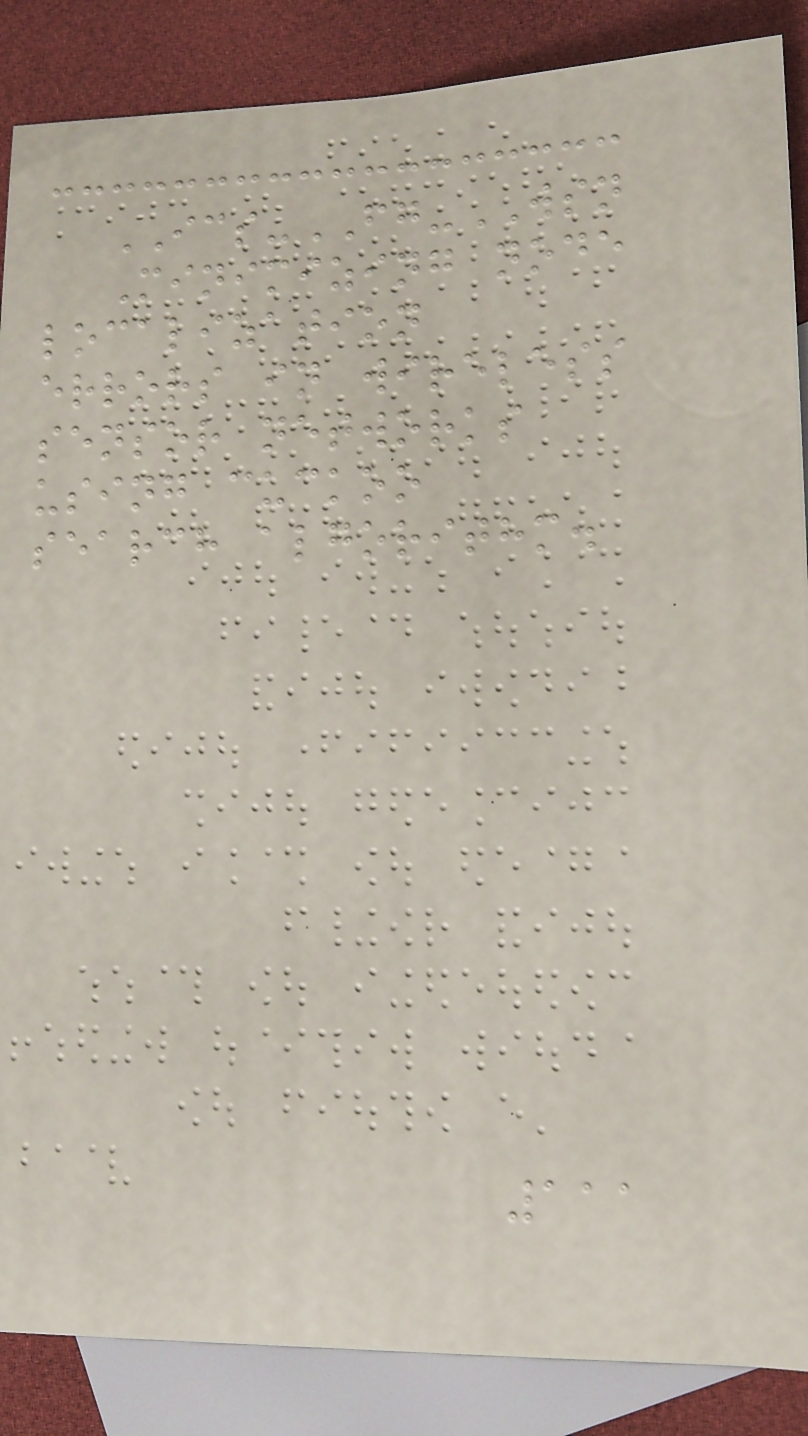ICS-FG-WSN
Minimizing node
localization
errors in wireless
sensor networks
using cuckoo
search algorithm.
111
